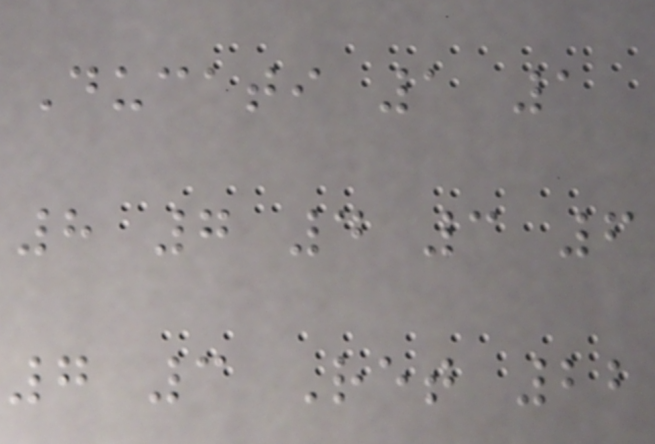Ducati 1 1
8 7 4 3 6
7 3 Ret 22
